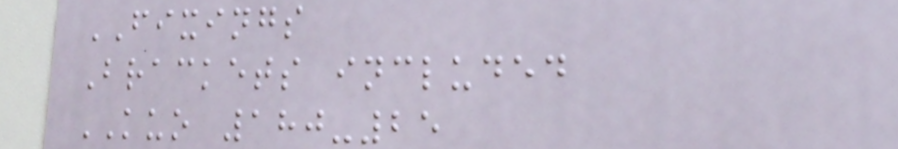FIXINGS
Brackets included
KUO 180-25
